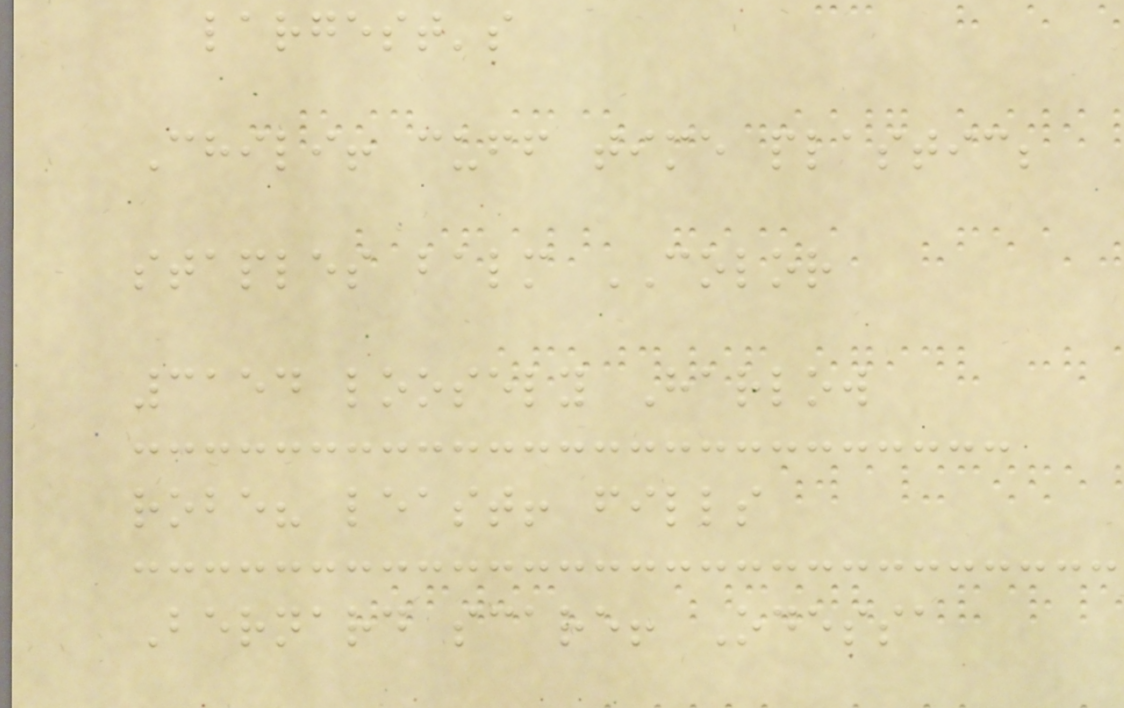largest's
Chili! cuff time plastic;
staples balm COLOR
3154 loosely Harlow
robe? least! fills
Bernard scare! Odessa
